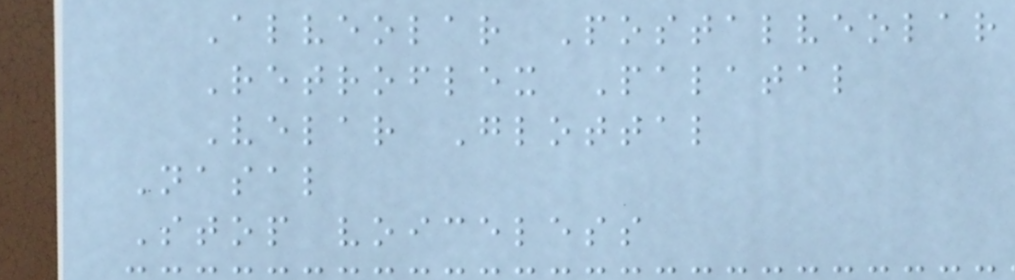Alveolar Postalveolar
Retroflex Palatal
Velar Glottal
Nasal
Stop voiceless
